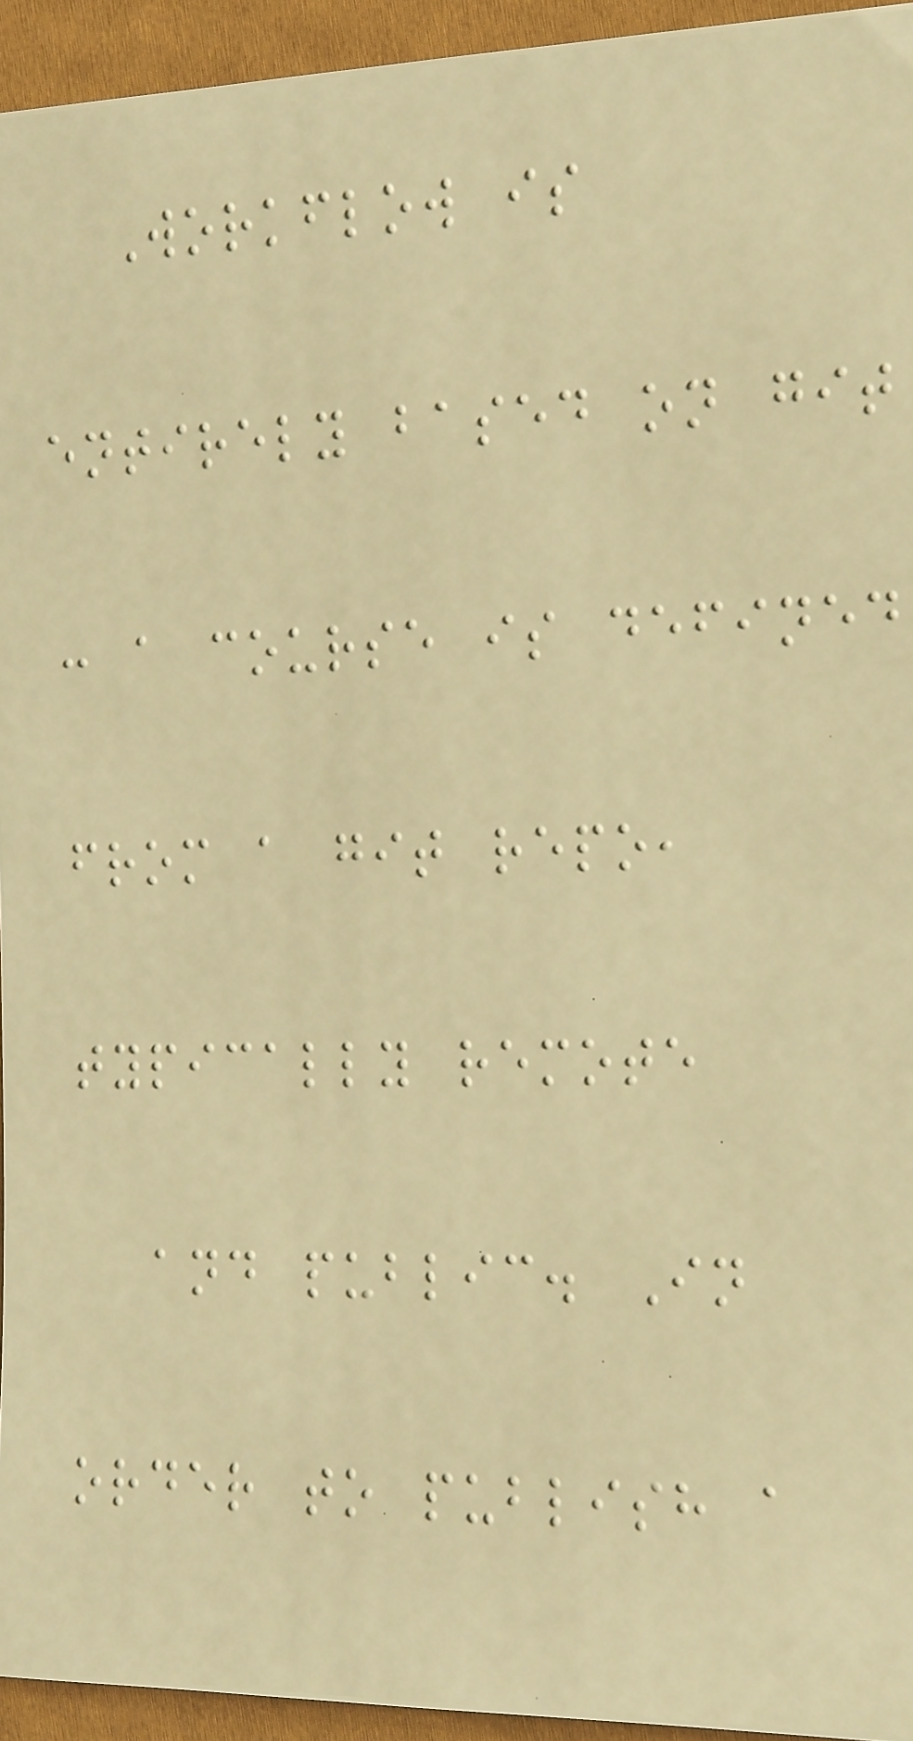Workflow is
entirely based on git
: a course is defined
from a git repo,
typically remote
and public. In
order to publish a
